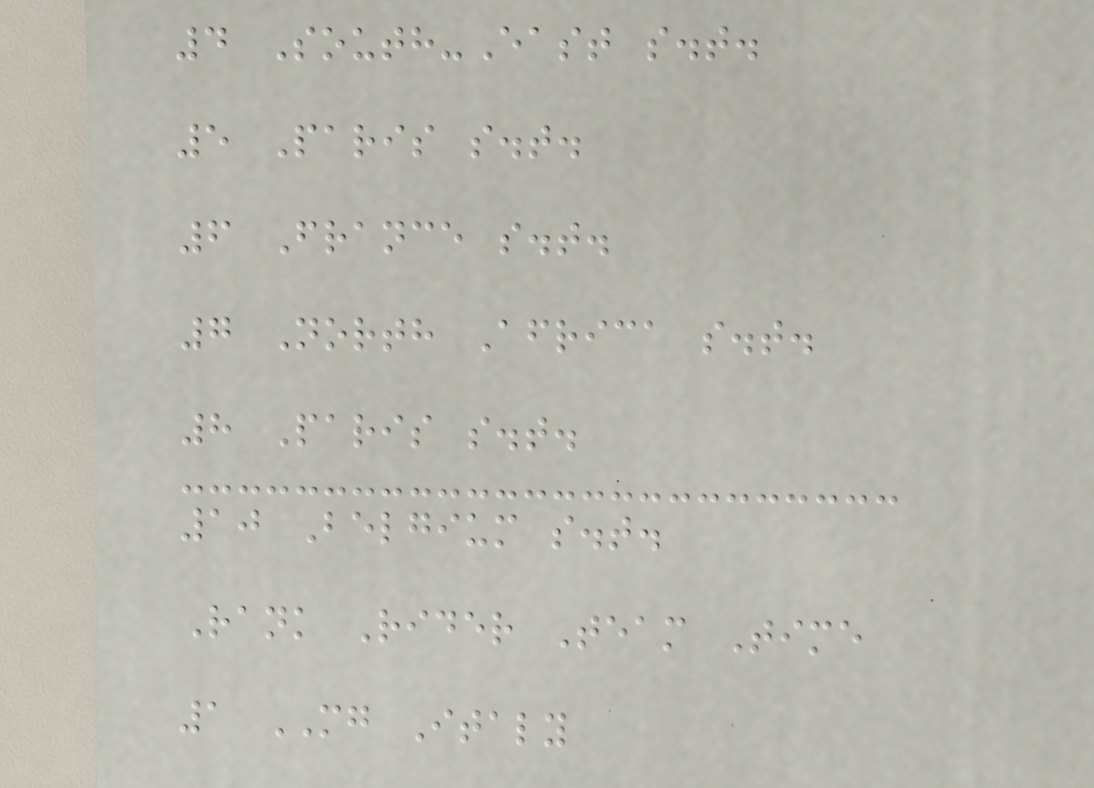4 South-East s.t.
5 Paris s.t.
6 France s.t.
7 North Africa s.t.
8 Paris s.t.
10 Belgium s.t.
Rank Rider Team Time
1 MG Italy
